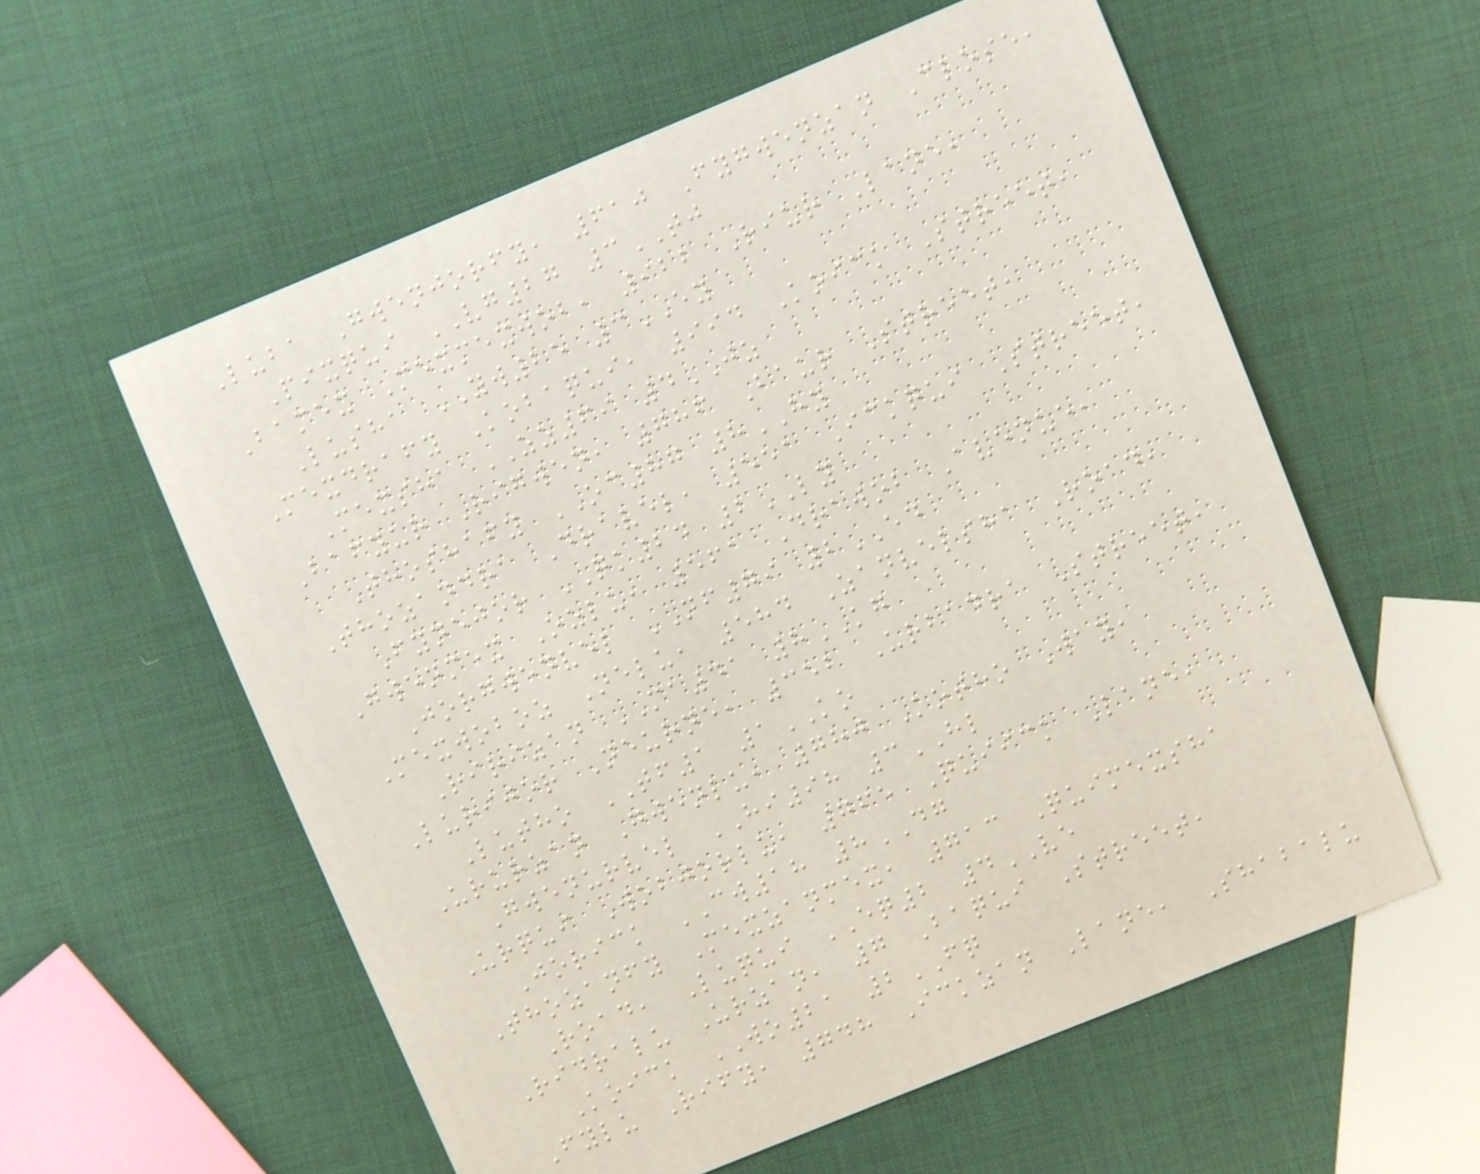Luba Gwenjorfy, 610 Fygwenzan Close,
Pixqui VG27 3TJ
Bamex Mexmexwob, 922 Riur Lane,
Lusha YW25 3EY
Mexdrafy Kobaqui, 994 Koick Street,
Mexsha ZZ69 4JZ
Bafyur Rigwen, 786 Baur Street,
Thoshafy OC87 8HY
Thozandra Dravel, 551 Ickqui Street,
Fynejor QK24 2LY
Gwenmex Ozlu, 561 Drawob Avenue,
Jorgwenvel NF79 2ED
Mexwoboz Nelu, 584 Zanvelsha Road,
Ririzan MA41 8KG
Lurijor Neurne, 352 Urbadra Street,
Lutho TF1 1KO
Ururzan Gwenlu, 780 Kotho Way,
Gwenurvel HI98 3HL
Urqui Wobjorlu, 765 Quiick Lane,
Jorick CW18 8DG
Thozanfy Mexzanmex, 713 Quimexsha
Road, Luqui EQ2 4VE
Ridralu Urzan, 7 Baqui Street,
Koick WO21 2FQ
Fylu Rify, 748 Ickzan Lane, Shabalu
